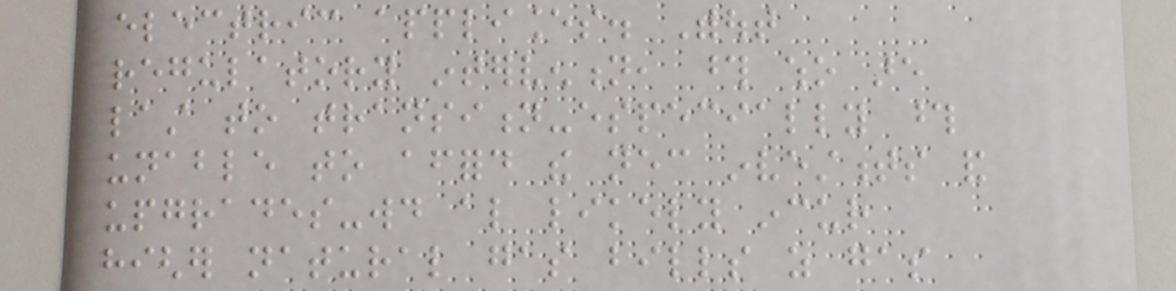electric appliances. Without
regulatory intervention, those who are
last to transition-especially those
unable to afford the necessary investments and
upgrades-would also likely incur
higher natural gas bills as gas
